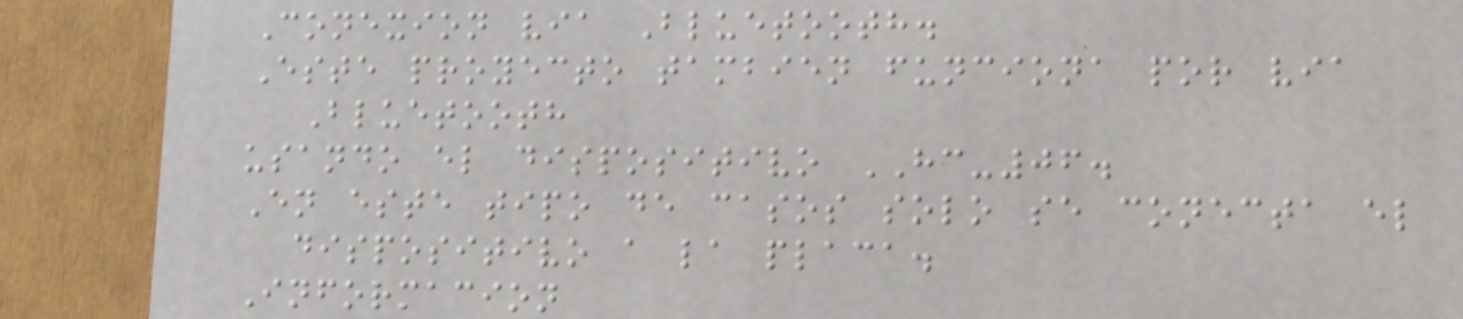Conexion via Bluetooth.
Este proyecto tambien funciona por via
Bluetooth
usando el dispositivo HC-06.
En este tipo de casos solo se conecta el
dispositivo a la placa.
Informacion
